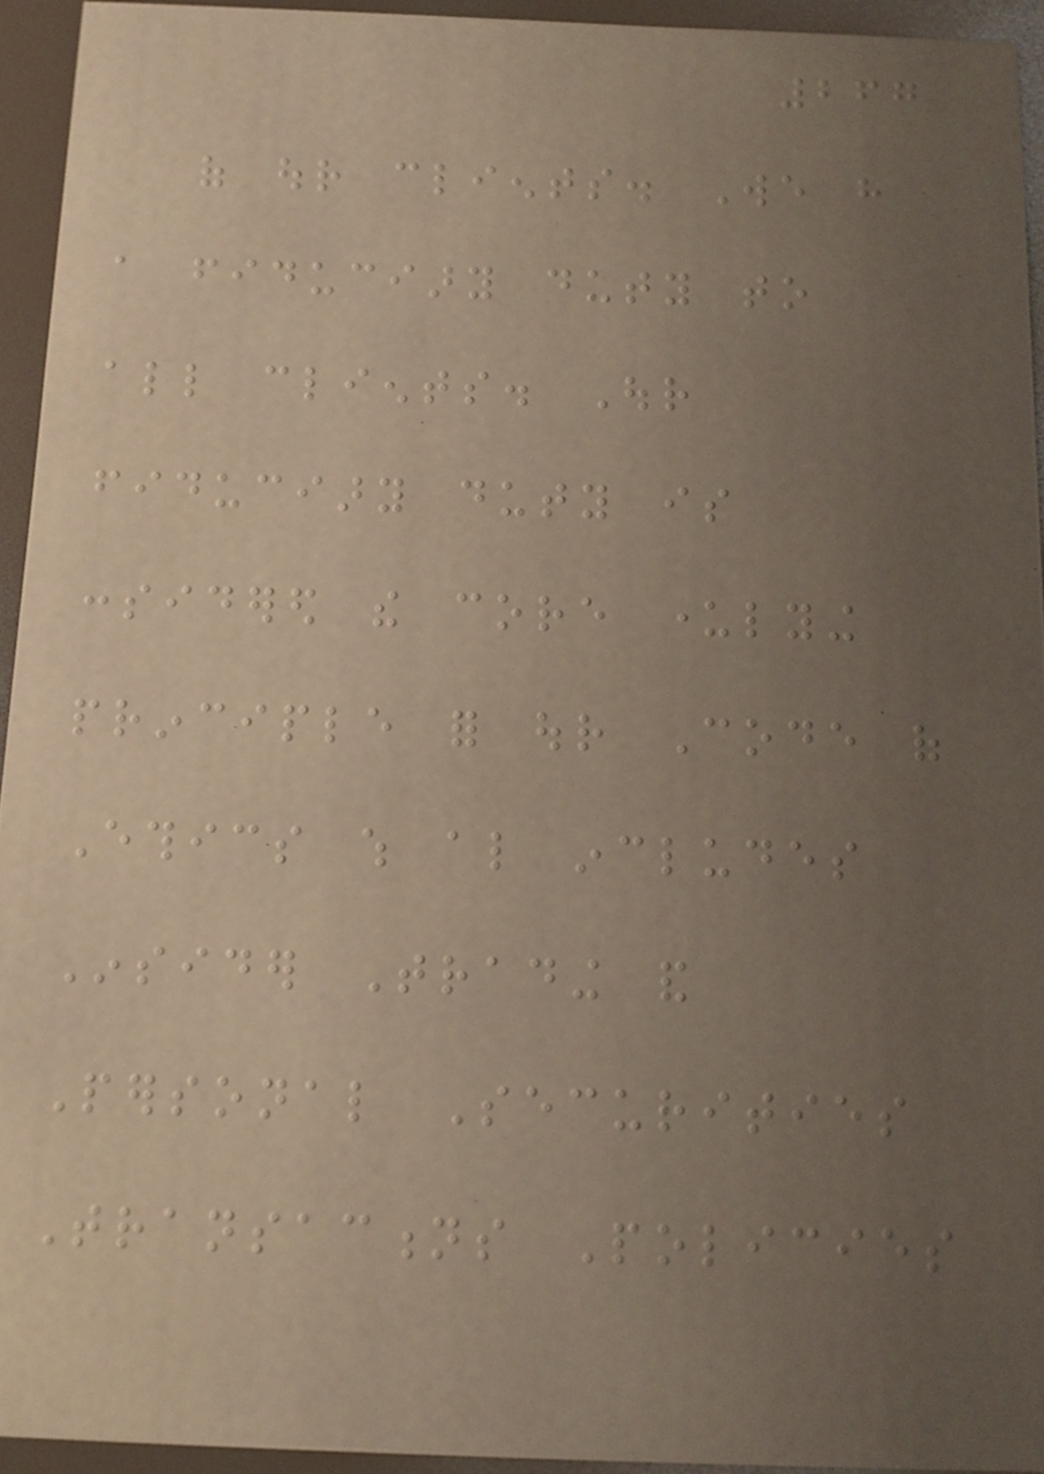267
of our clients. We have
a fiduciary duty to
all clients. Our
fiduciary duty is
considered the core underlying
principle for our Code of
Ethics which also includes
Insider Trading and
Personal Securities
Transactions Policies
